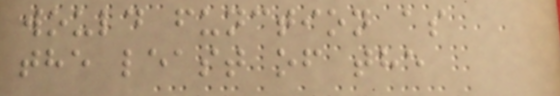would function as
the least of the
